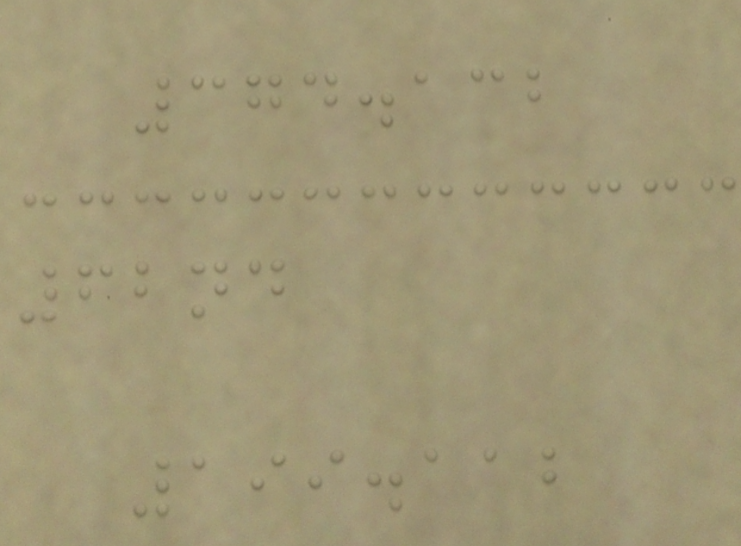374.132
62nd
199.112
